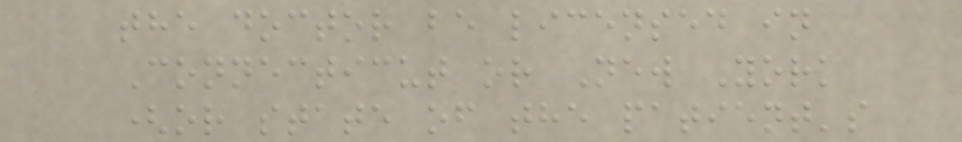the doctor be licensed in
Connecticut or New York
(or state of the patient's
